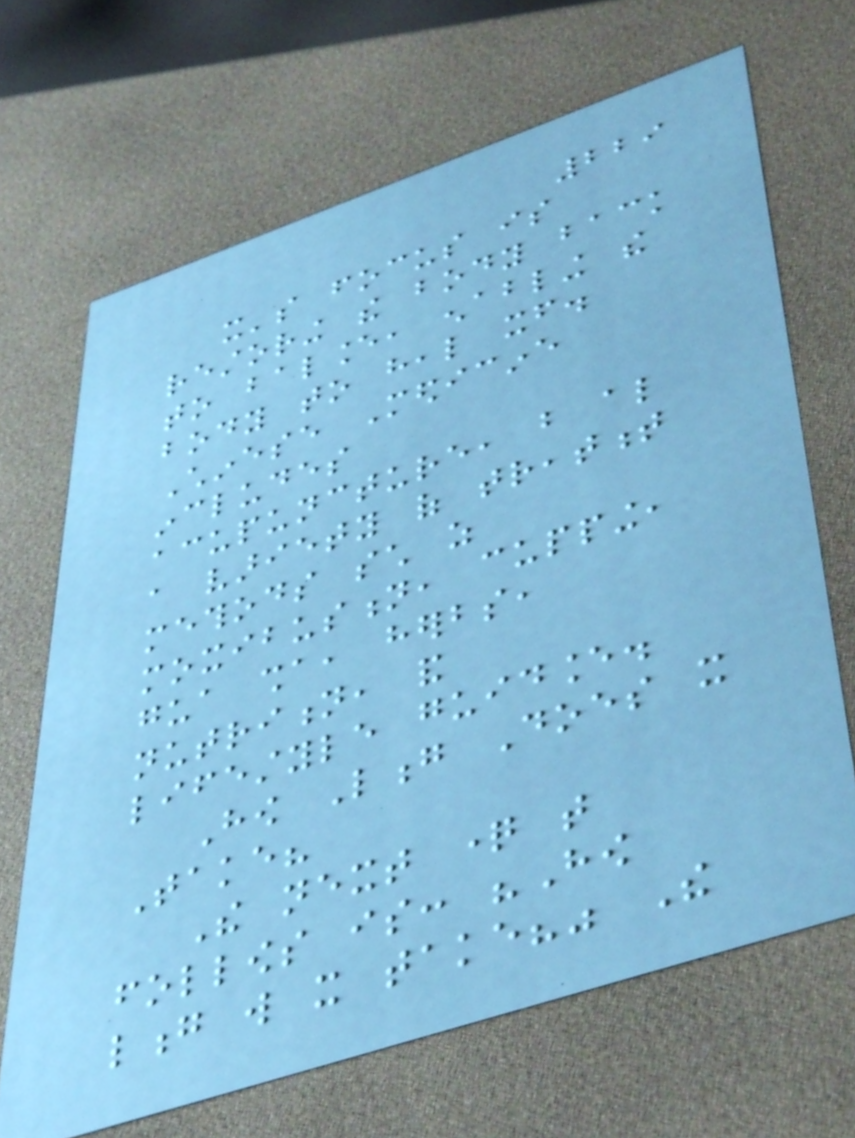229
it's focus is
restoring the body back
to balance, enabling the
body to heal itself.
Chinese Medicine
includes
acupuncture, but also
a variety of treatment
methods such as
moxibustion, cupping,
gua sha, herbs,
nutrition, and
lifestyle guidance.
How Long Does it
Take?
The next question that
follows is: "How
long will it take?" The
